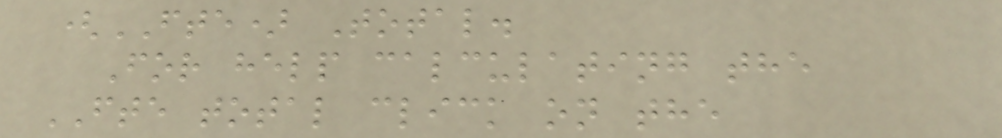(FTE) Total.
For help calculating the
FTE total click on the
